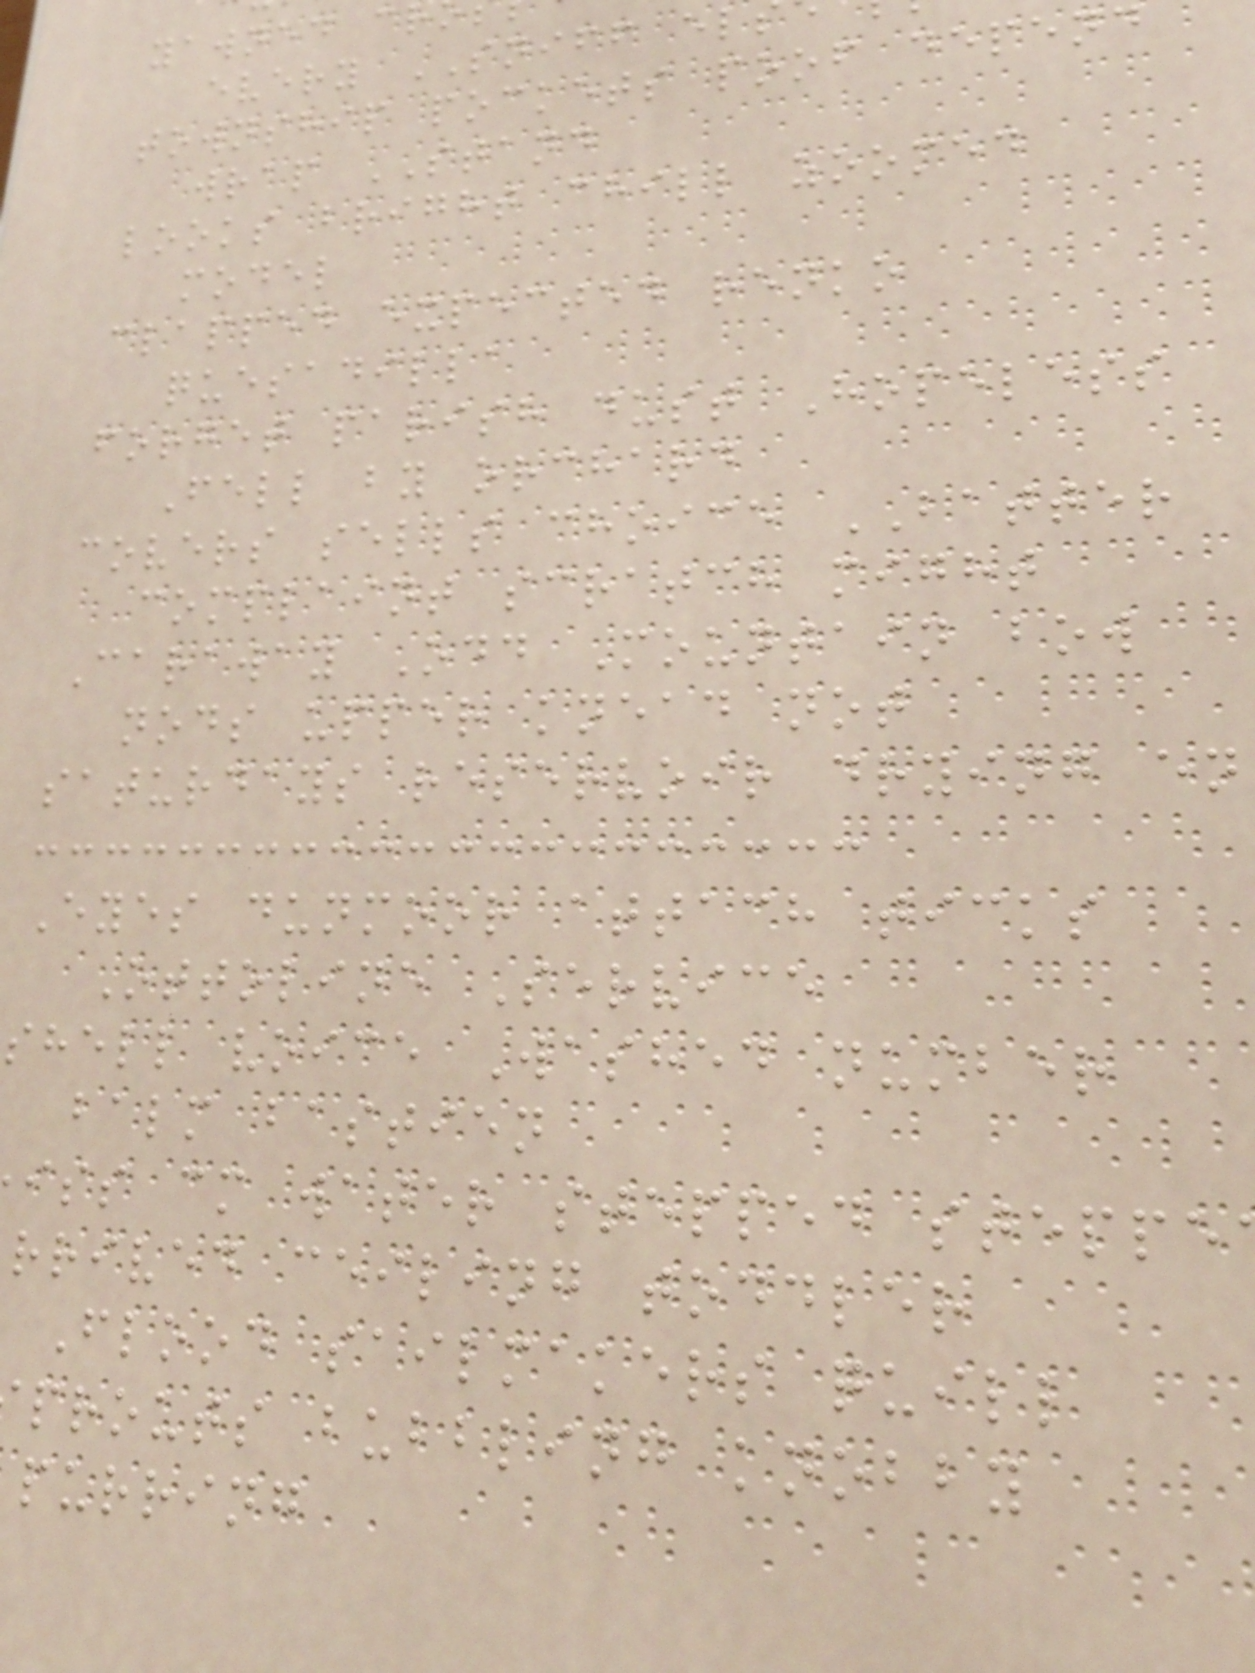yawned cr
every SNIFF el
township pockets poof depend
wrap STAND
looks bright chill zoomed
model
clapped expected renko
quesadilla
forget parish dust Hopeless
Fell by orchard
covers sells choice BATTER
complaint scratch might
Caraway Odd Mountain bow
nods upper knead not
saturdays reservoir drying en
Eyes dunmoor attach ticks
Ottoline Service
shell voice Washed number
balm bastien
iss cm water stepped steppe
rrived ceiling toddler
Flood sailmakers quill
prouts bubbling knobby
purring
